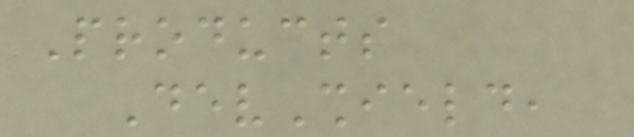Products
DevShield,
